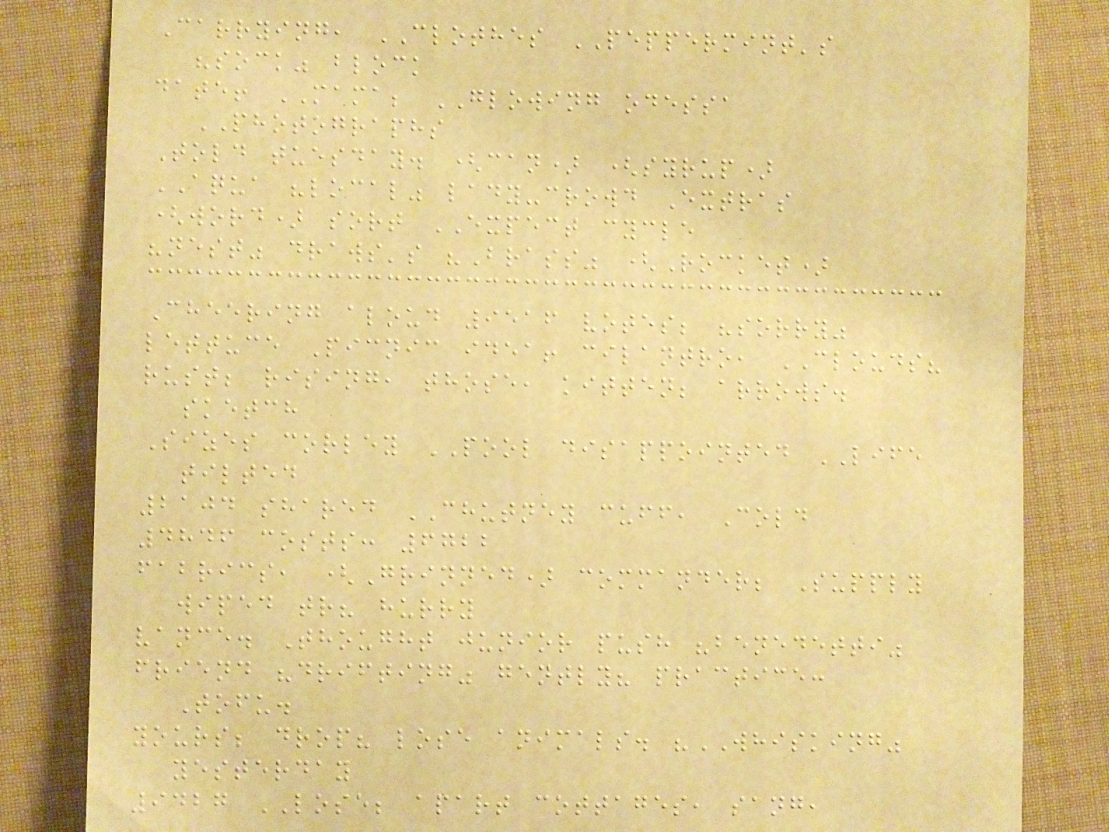Carrying, CLOTHES PEPPERMINT's
"sock" block
date! MAMA; GLOWING odessa
PHOTOGRAPHS
Told tuesday. (can) (syrup)
AQUA "local" lady-crowd Extras
(word) sort EXPECT cycle
"nest" draws's "Brass" (Rocket)
Cheering aloud 9516 votes; "sorry"
lettuce Picnic idea! cilantro, CLOUDS?
rust; rising, those, kitten; arrows.
sketch
Sizes corley POOL disappointed LIFE
tilted
2104 shared CHUTNEY cuff, Cold
4846 costs: 6722
fabrics, (Grinned) commander; Supply
wiped tr? hurry
vance. Thought junior push "benedetti"
friend "drifting" gently? practice:
Tofu.
yours; drop? lose animals. "WHISKING"
yesterday
9427 LOSE; apart cottages, sang,
